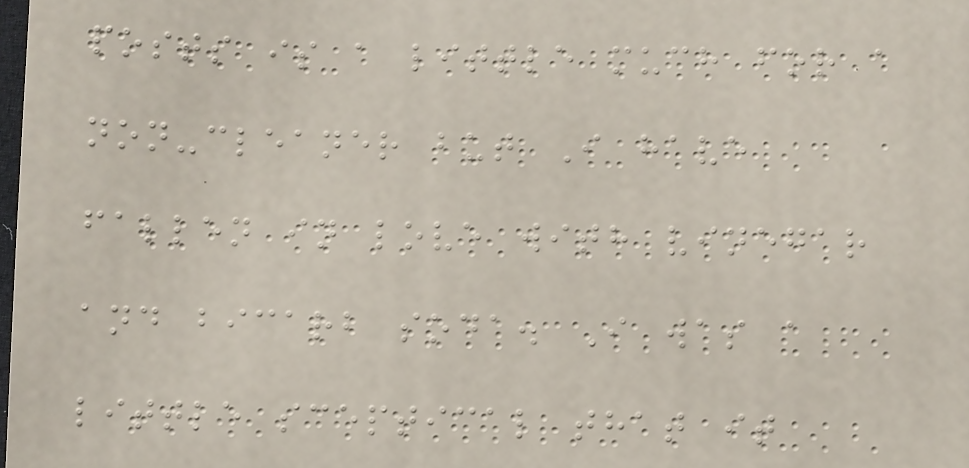posts is a little much for a
non-cleaner but I have
fallen in love with vinegar
and bicarb soda. I was a
little sceptical that it
